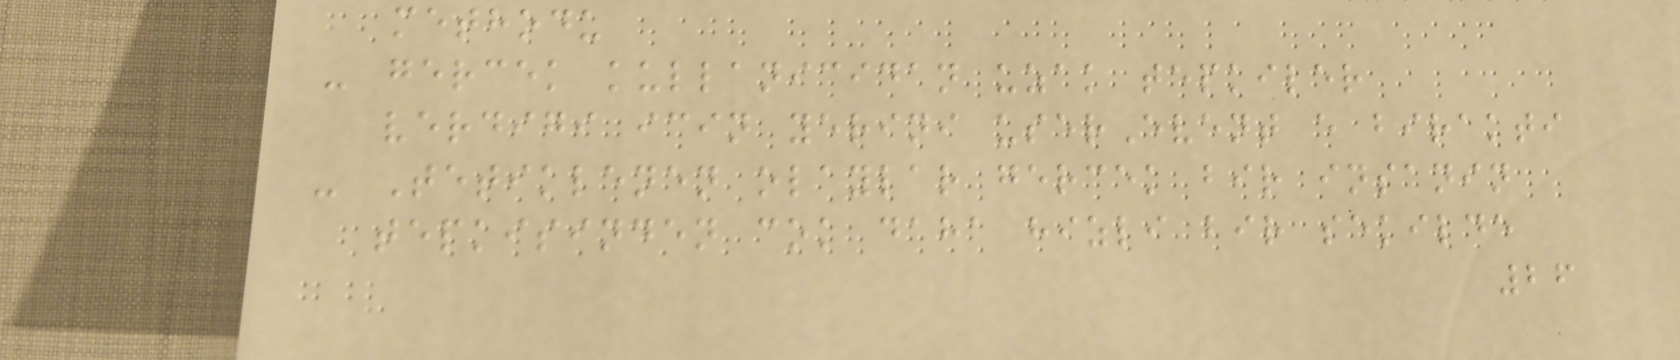methodu
- gercek kullanicidan uzak tepkiler
verdigi icin yerini userEvent e birakti
- Tetiklenen olaylar gercek bir insanin
tepkisinden cok daha hizli bir sekilde
26
